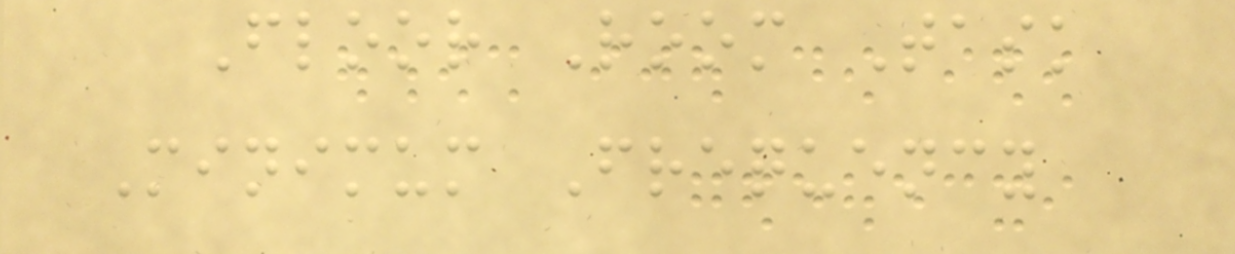Floor Room Task
Minimum Frequency
